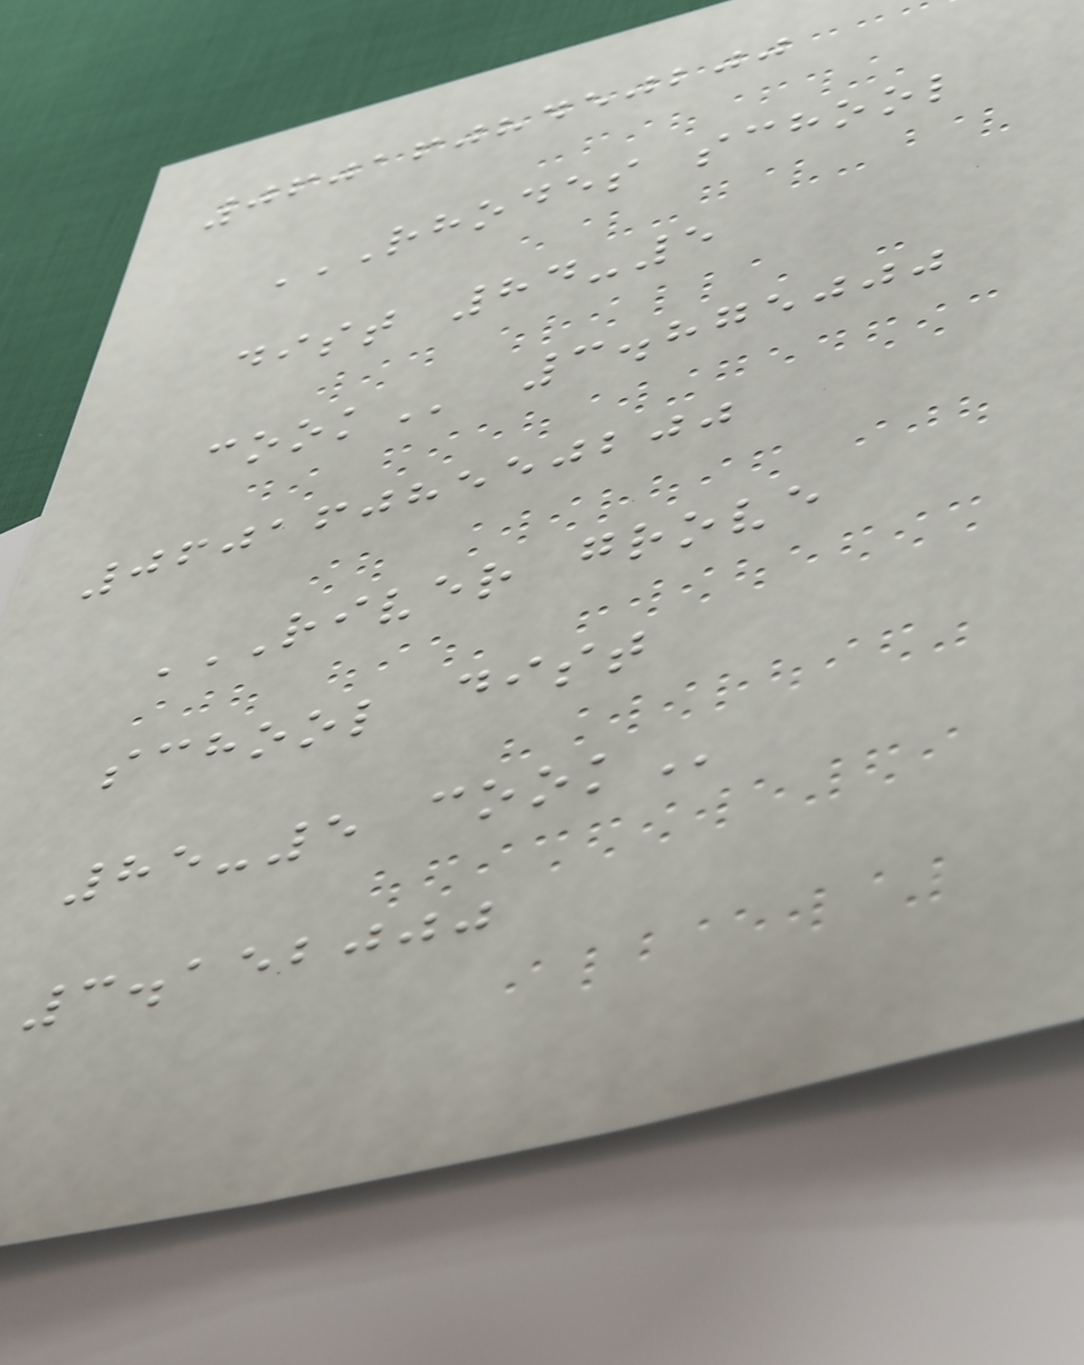0601608450200
RHODES SCHOOL
DIST 84-5
COOK 3.875000
0601608550200
RIVER GROVE
SCHOOL DIST
85-5 COOK
3.152000
